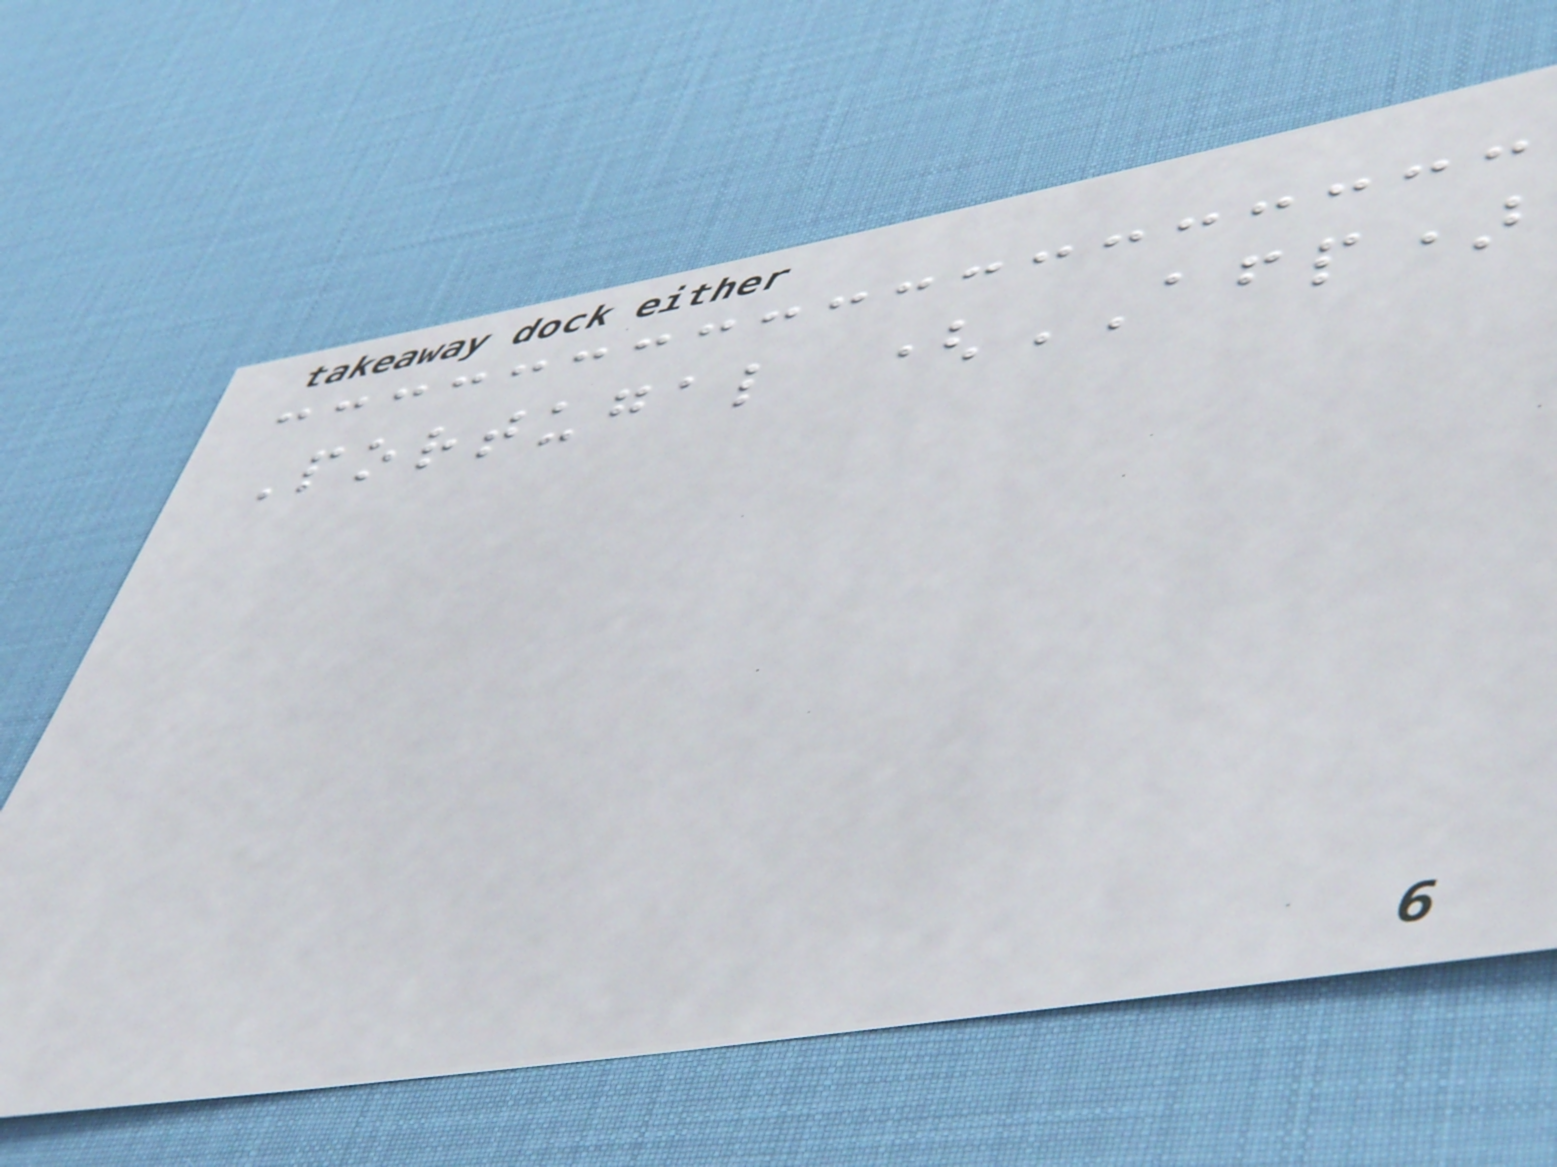Portugal (AFP)
